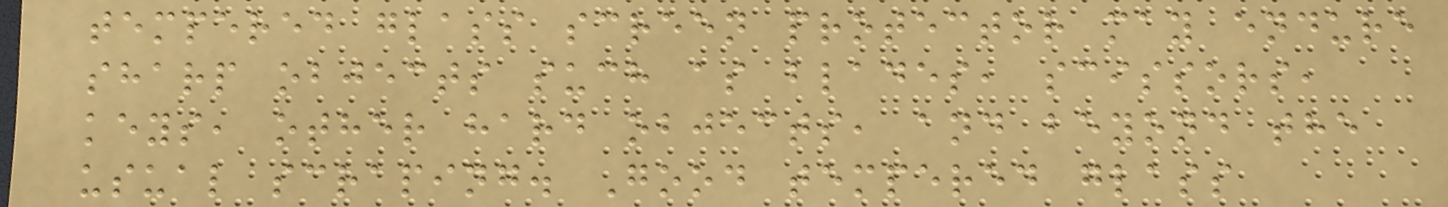tempered glass screen protector may endure
sharp objects such as blades, scissors,
keys, other hard objects, and beyond the
usual scraping. Good tempered glass
